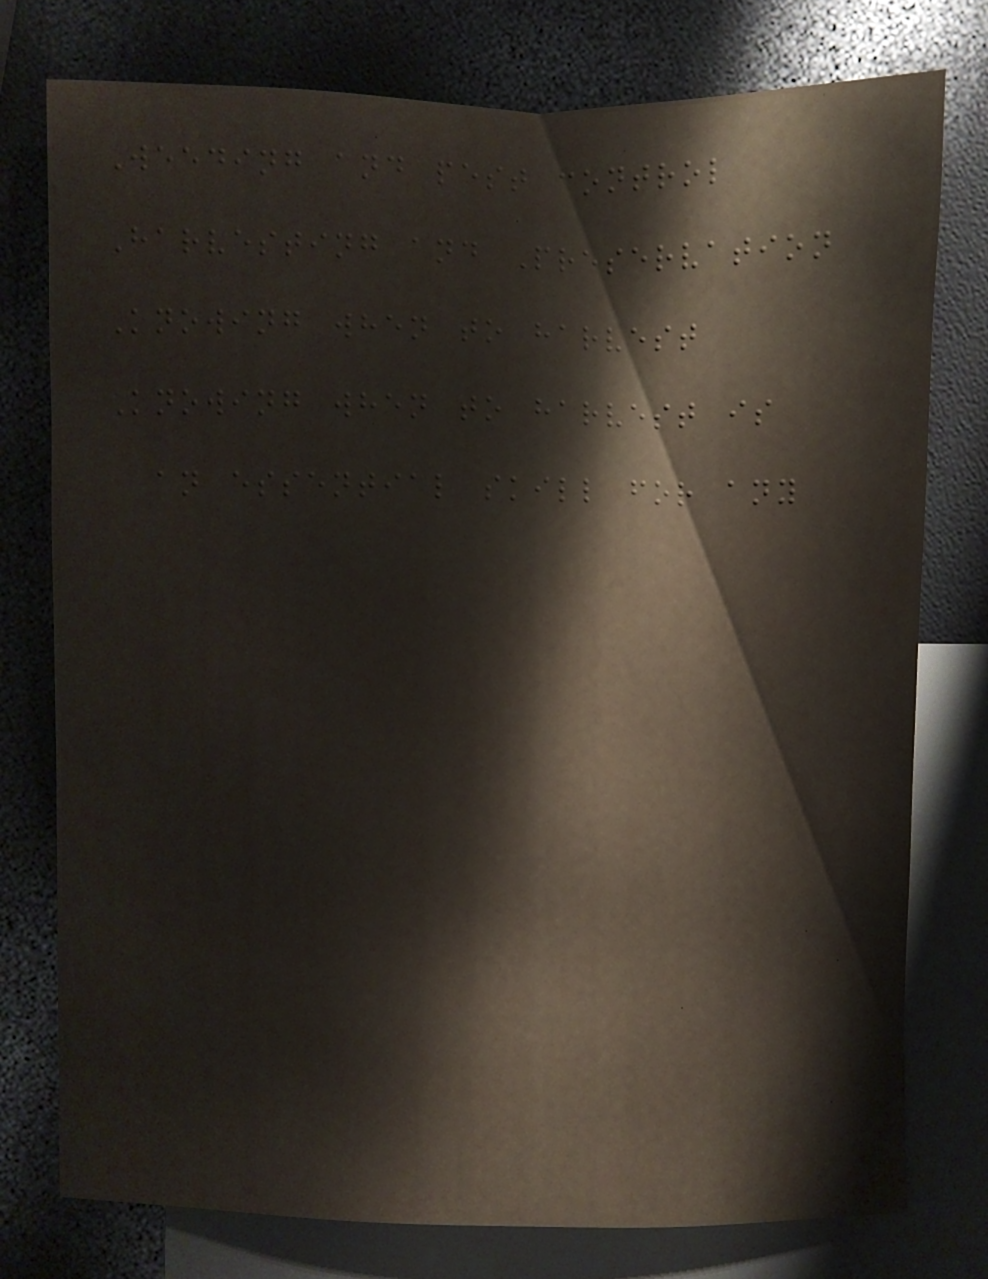Weeding and pest control
Harvesting and Preservation
Knowing when to harvest
Knowing when to harvest is
an essential skill for any
